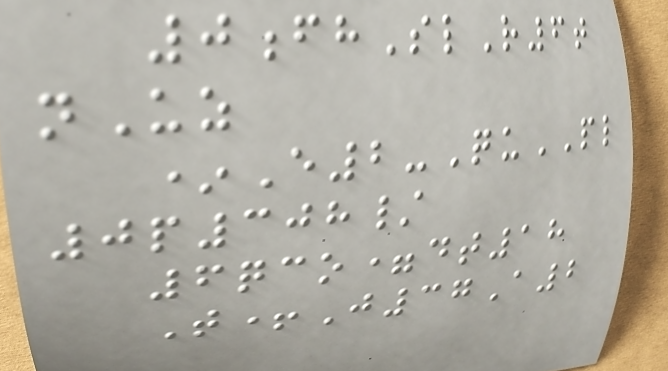0fhSlR6t
nUz
*E2-QuPL
0p308/
6qco=dt18
T+J37A2
